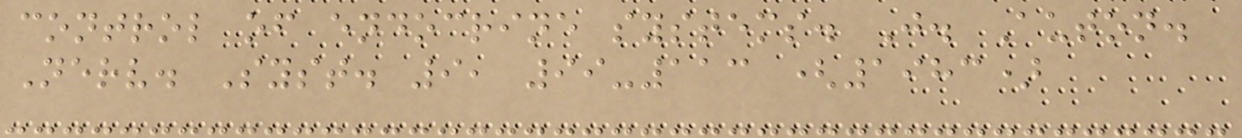control of endocrine systems. J. Auton.
Nerv. Syst. 9, 99-113 (1983)
